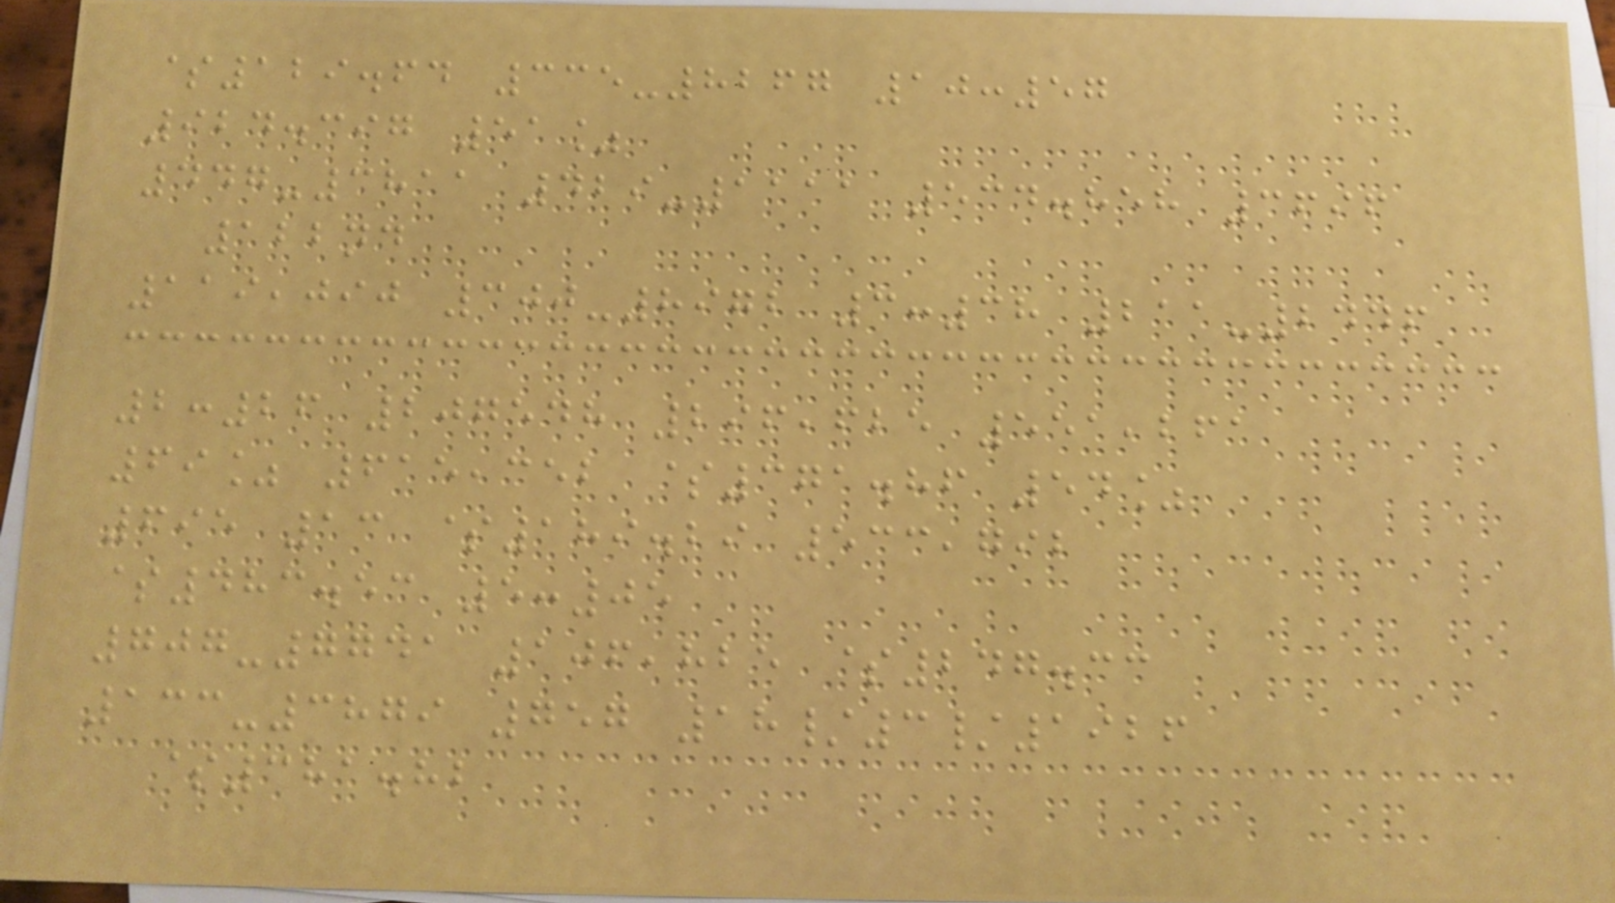$129.64 335-8267 10:57
924.397 51%
447-3811 429-1111 534.858 3696
122nd
119,090 300-8972 3:38 211-2446
2:26 207548 296,625 551,261
69% 615,352 $371.86 54%
695 13 $189.29 533,792
$483.53 5:05
707-7741 106,825 $247.33
133-3879 757 18/3/1926
$381.82
